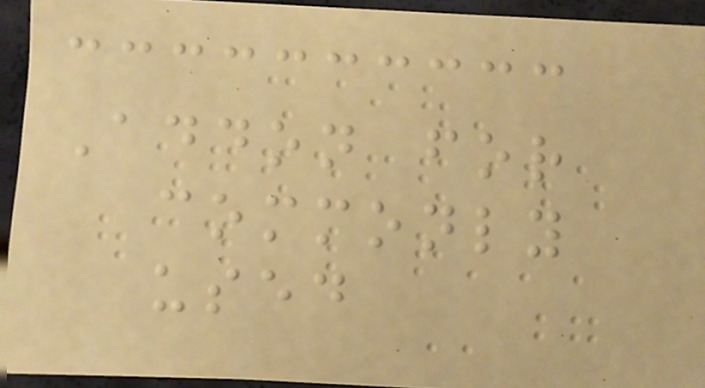Addon for
commonly
used
